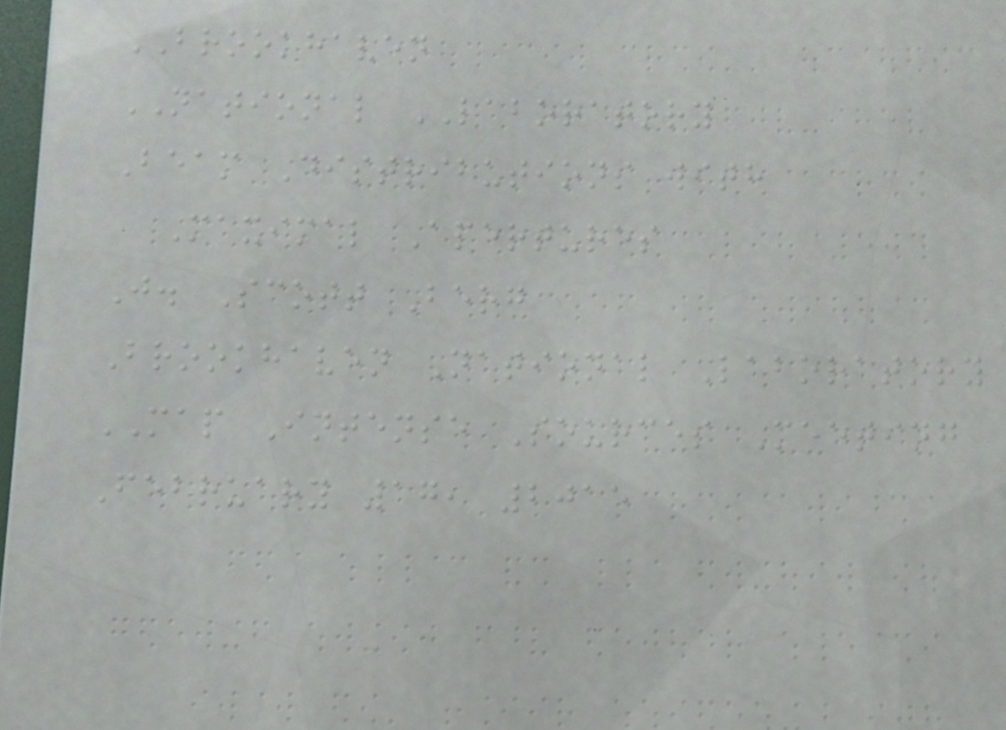BROOKHAVEN
NATIONAL LABORATORY
Beam Distributions with
Maximal Apertures
J. Scott Berg
Brookhaven National Laboratory
MAP Intense Sources Meeting
February 17, 2015
